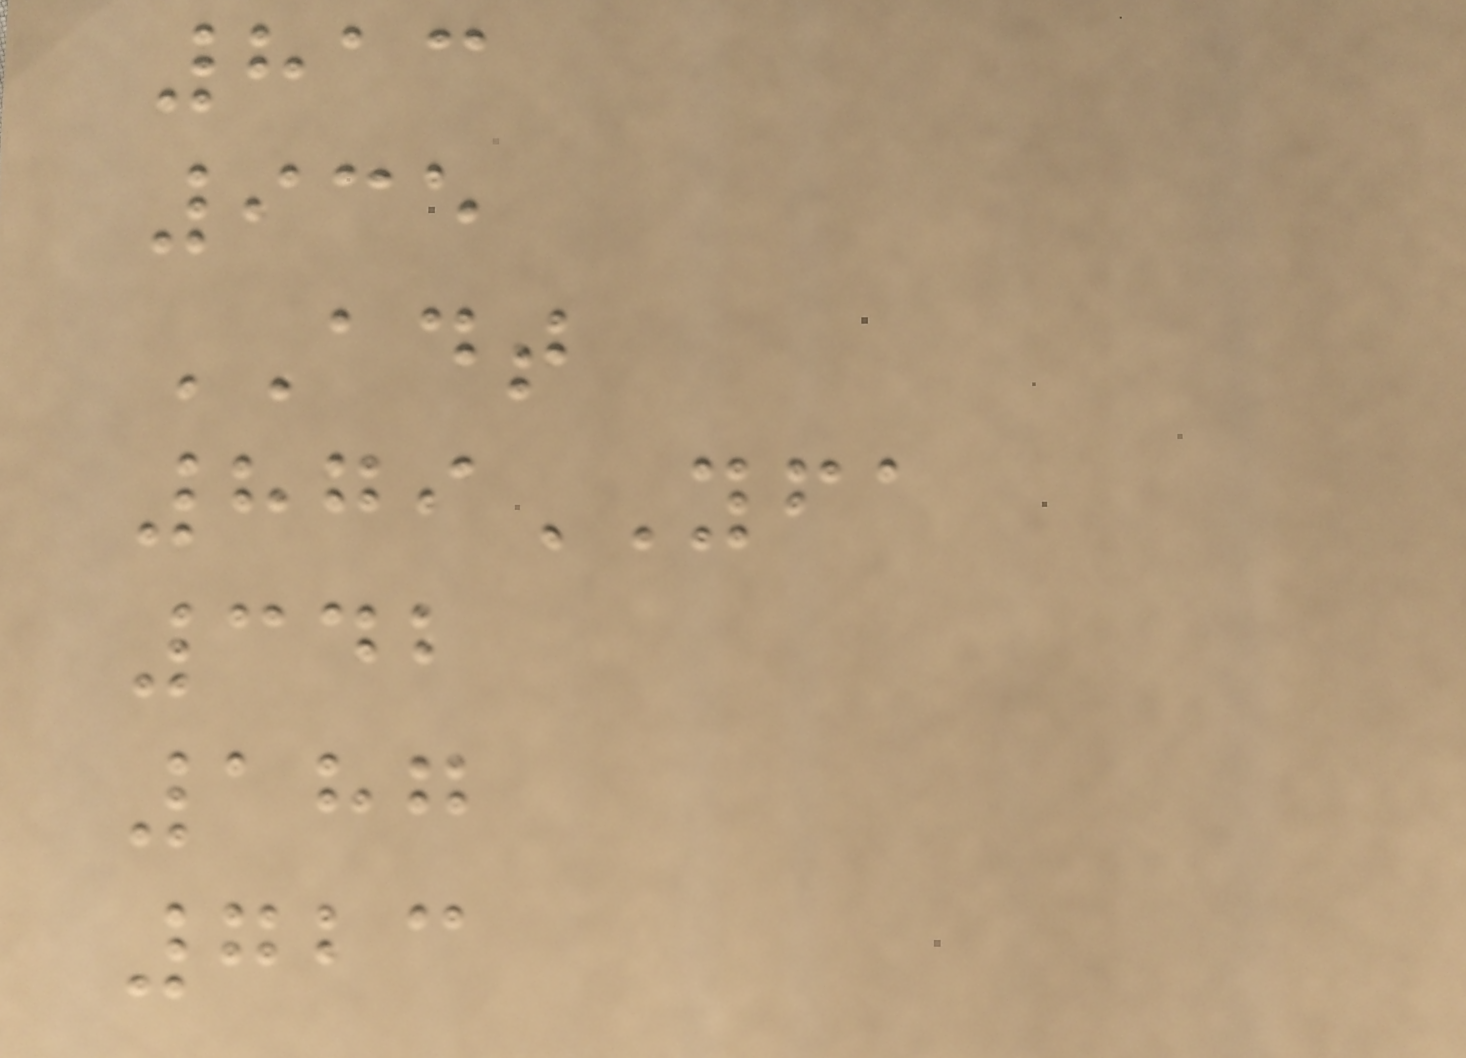813
935
ADT
879YFA
342
187
723
